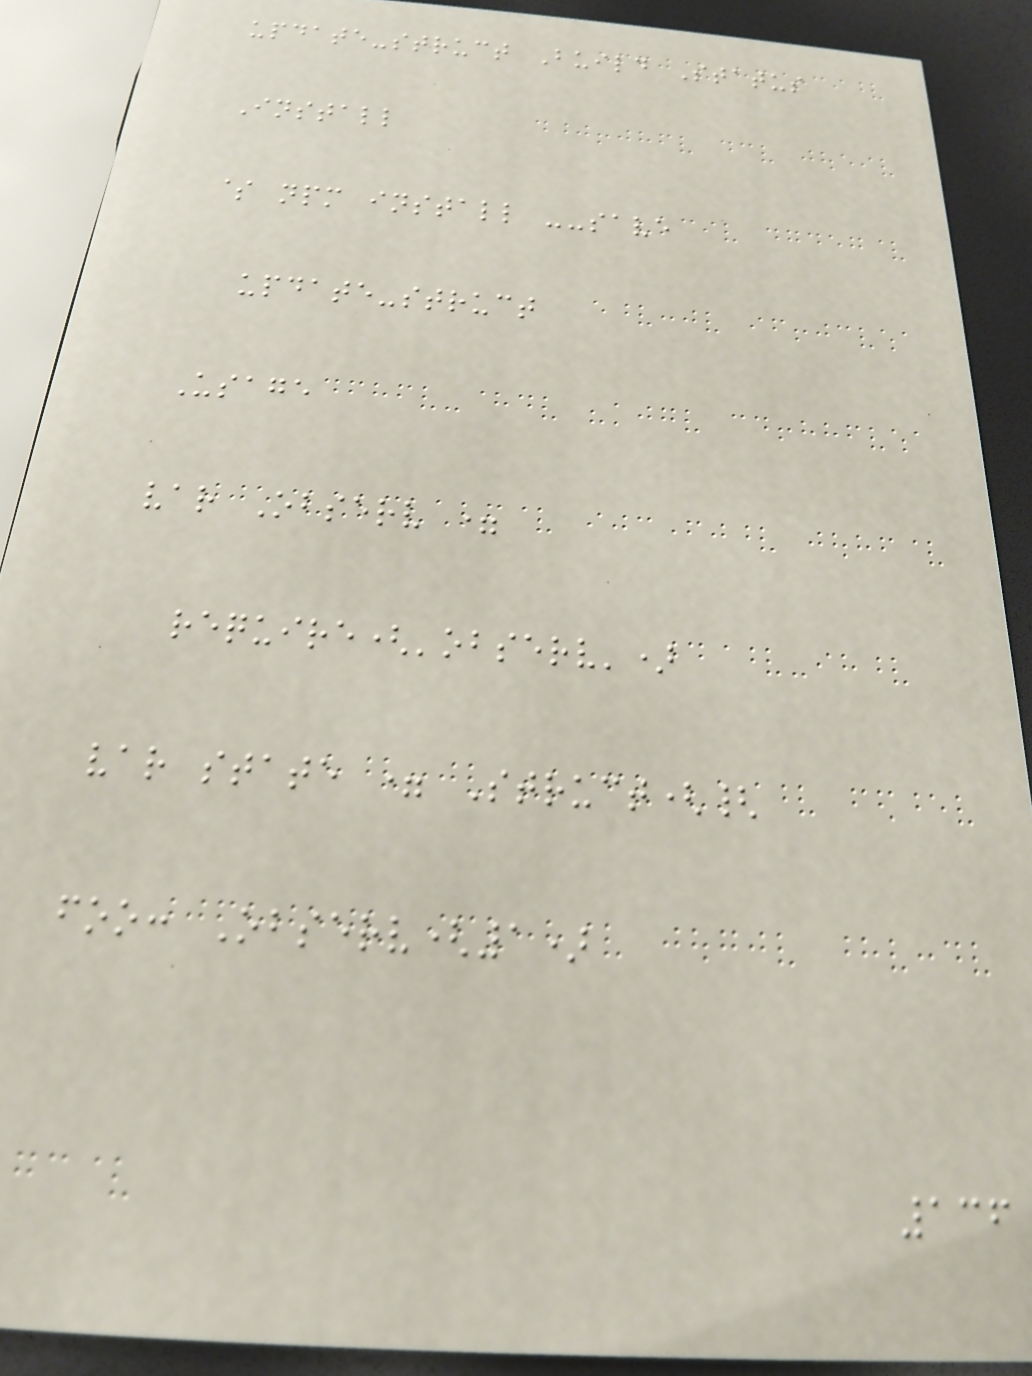update-struct Build Status
Install
$ npm install --save
update-struct
Usage
var Observ =
require('observ')
var state = Struct({
foo: Observ(1)
136
